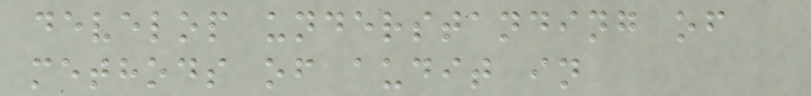develop understanding of
methods of audit in
